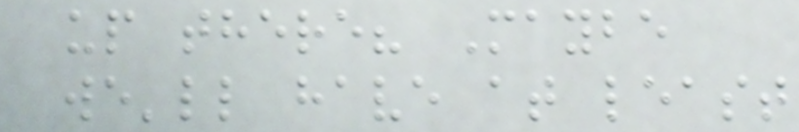up there? Maybe
we'll have at least
